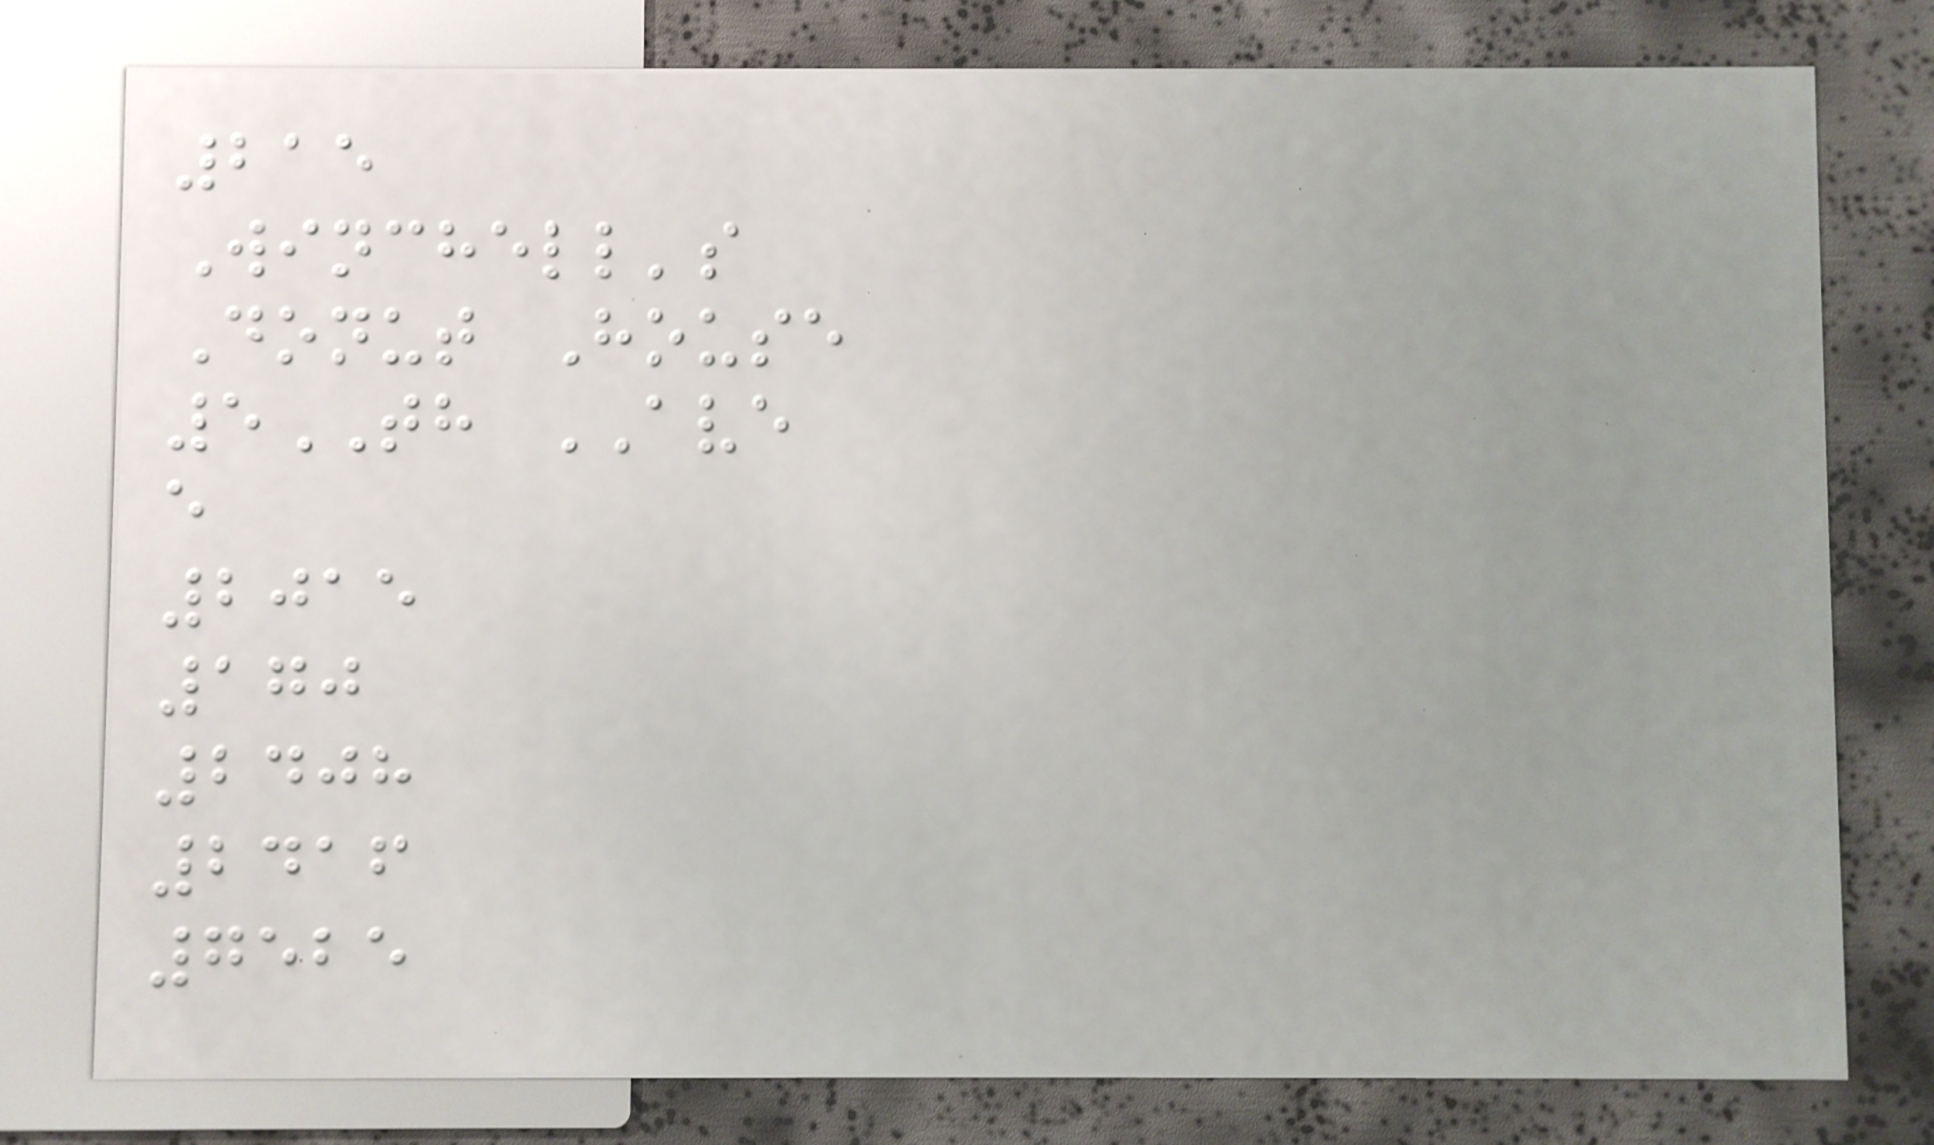215
Winchell's
Donut House
5TH AVE
e
2015
170
2408
2416
7525
